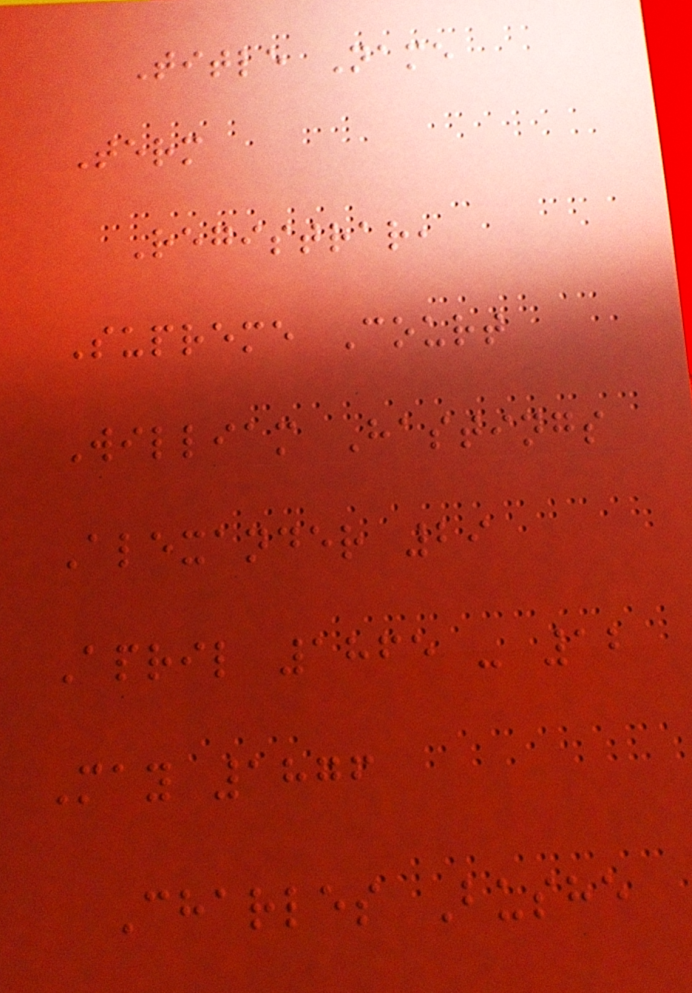Title Name
Term
Registrar,
Supreme Court
William Hastings
Alexander 29
April 1865 - 12
May 1876
Charles Bushe
